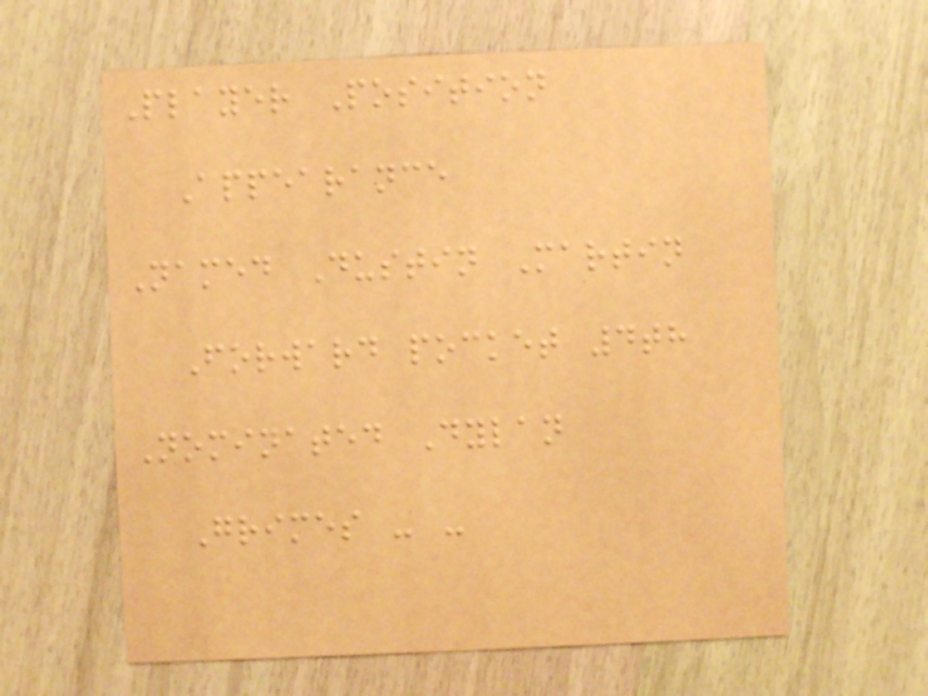Player Position
Appearance
Named Dustin Martin
Forward pocket 4th
Nominated Dylan
Grimes - -
